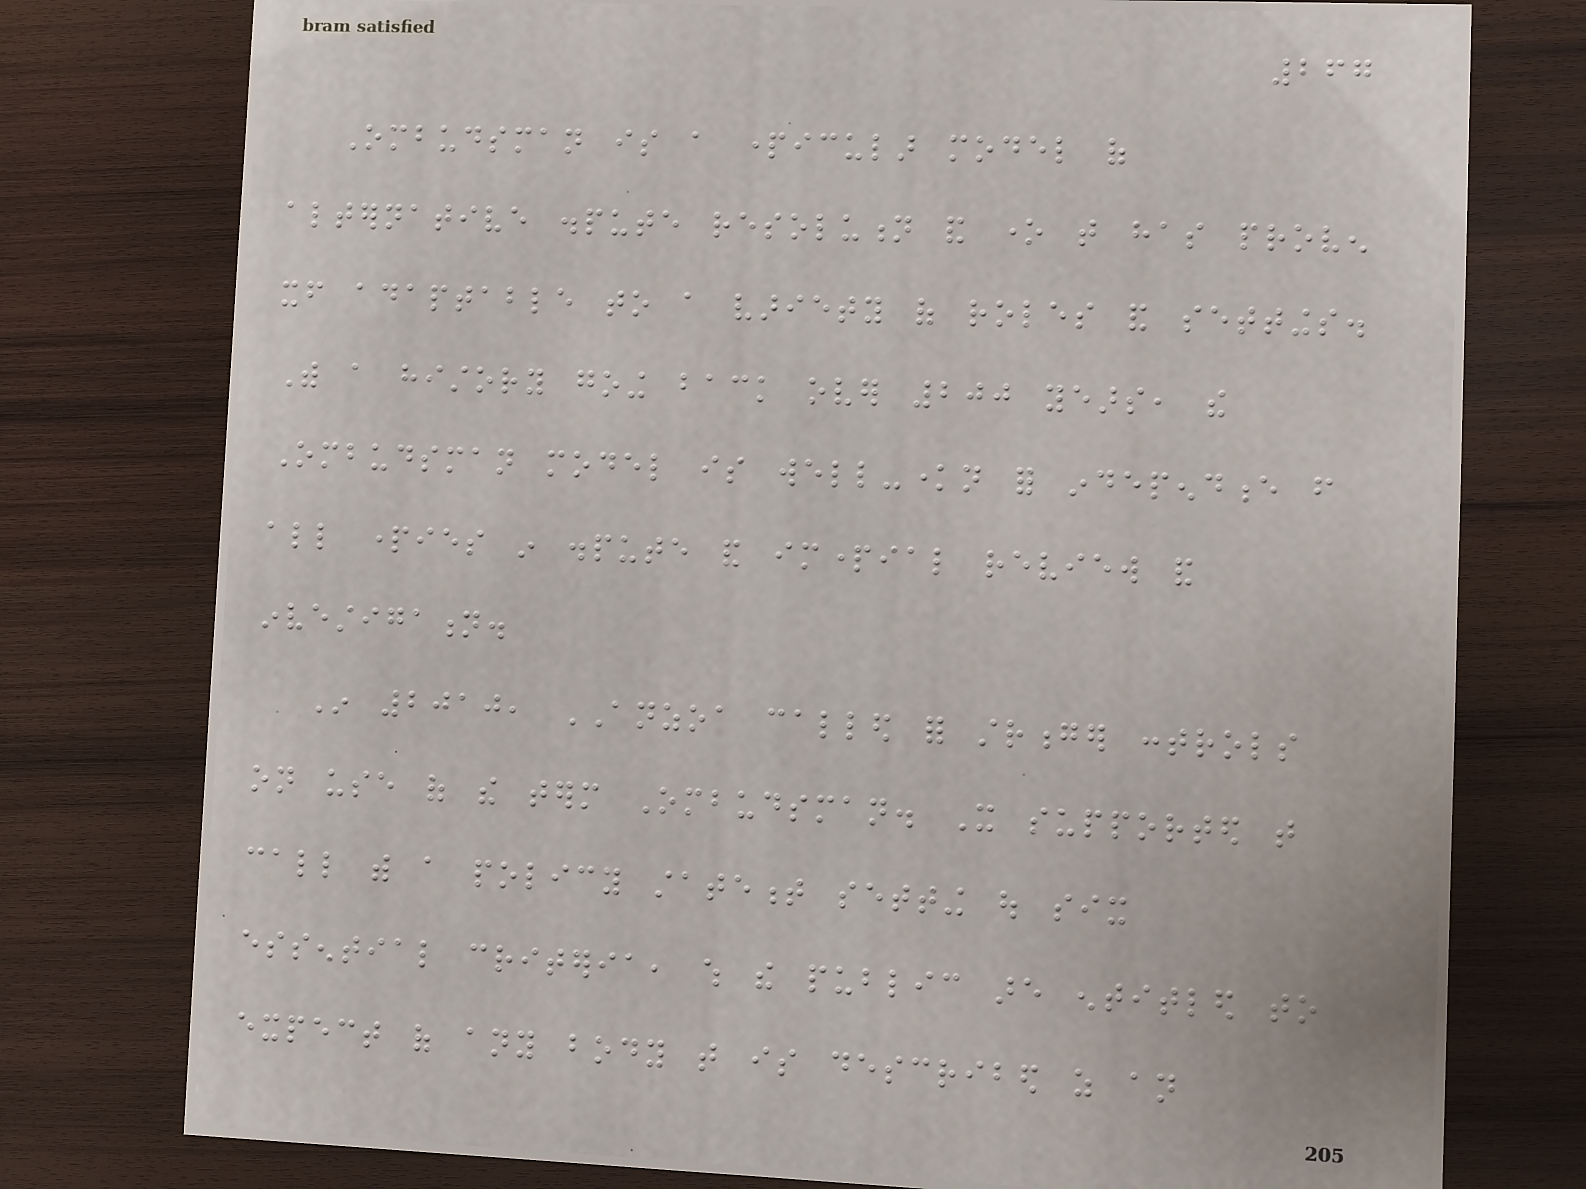267
Ombudsman is a particular model of
alternative dispute resolution and one that has proven
itself adaptable to a variety of roles and settings.
With a history going back over 200 years, the
Ombudsman model is well-known for independence from
all parties in dispute and impartial review and
investigation.
In 2010, ANZOA called for stronger controls
on use of the term Ombudsman. It supported that
call with a policy statement setting out six
essential criteria, which the public are entitled to
expect of any body that is described as an
